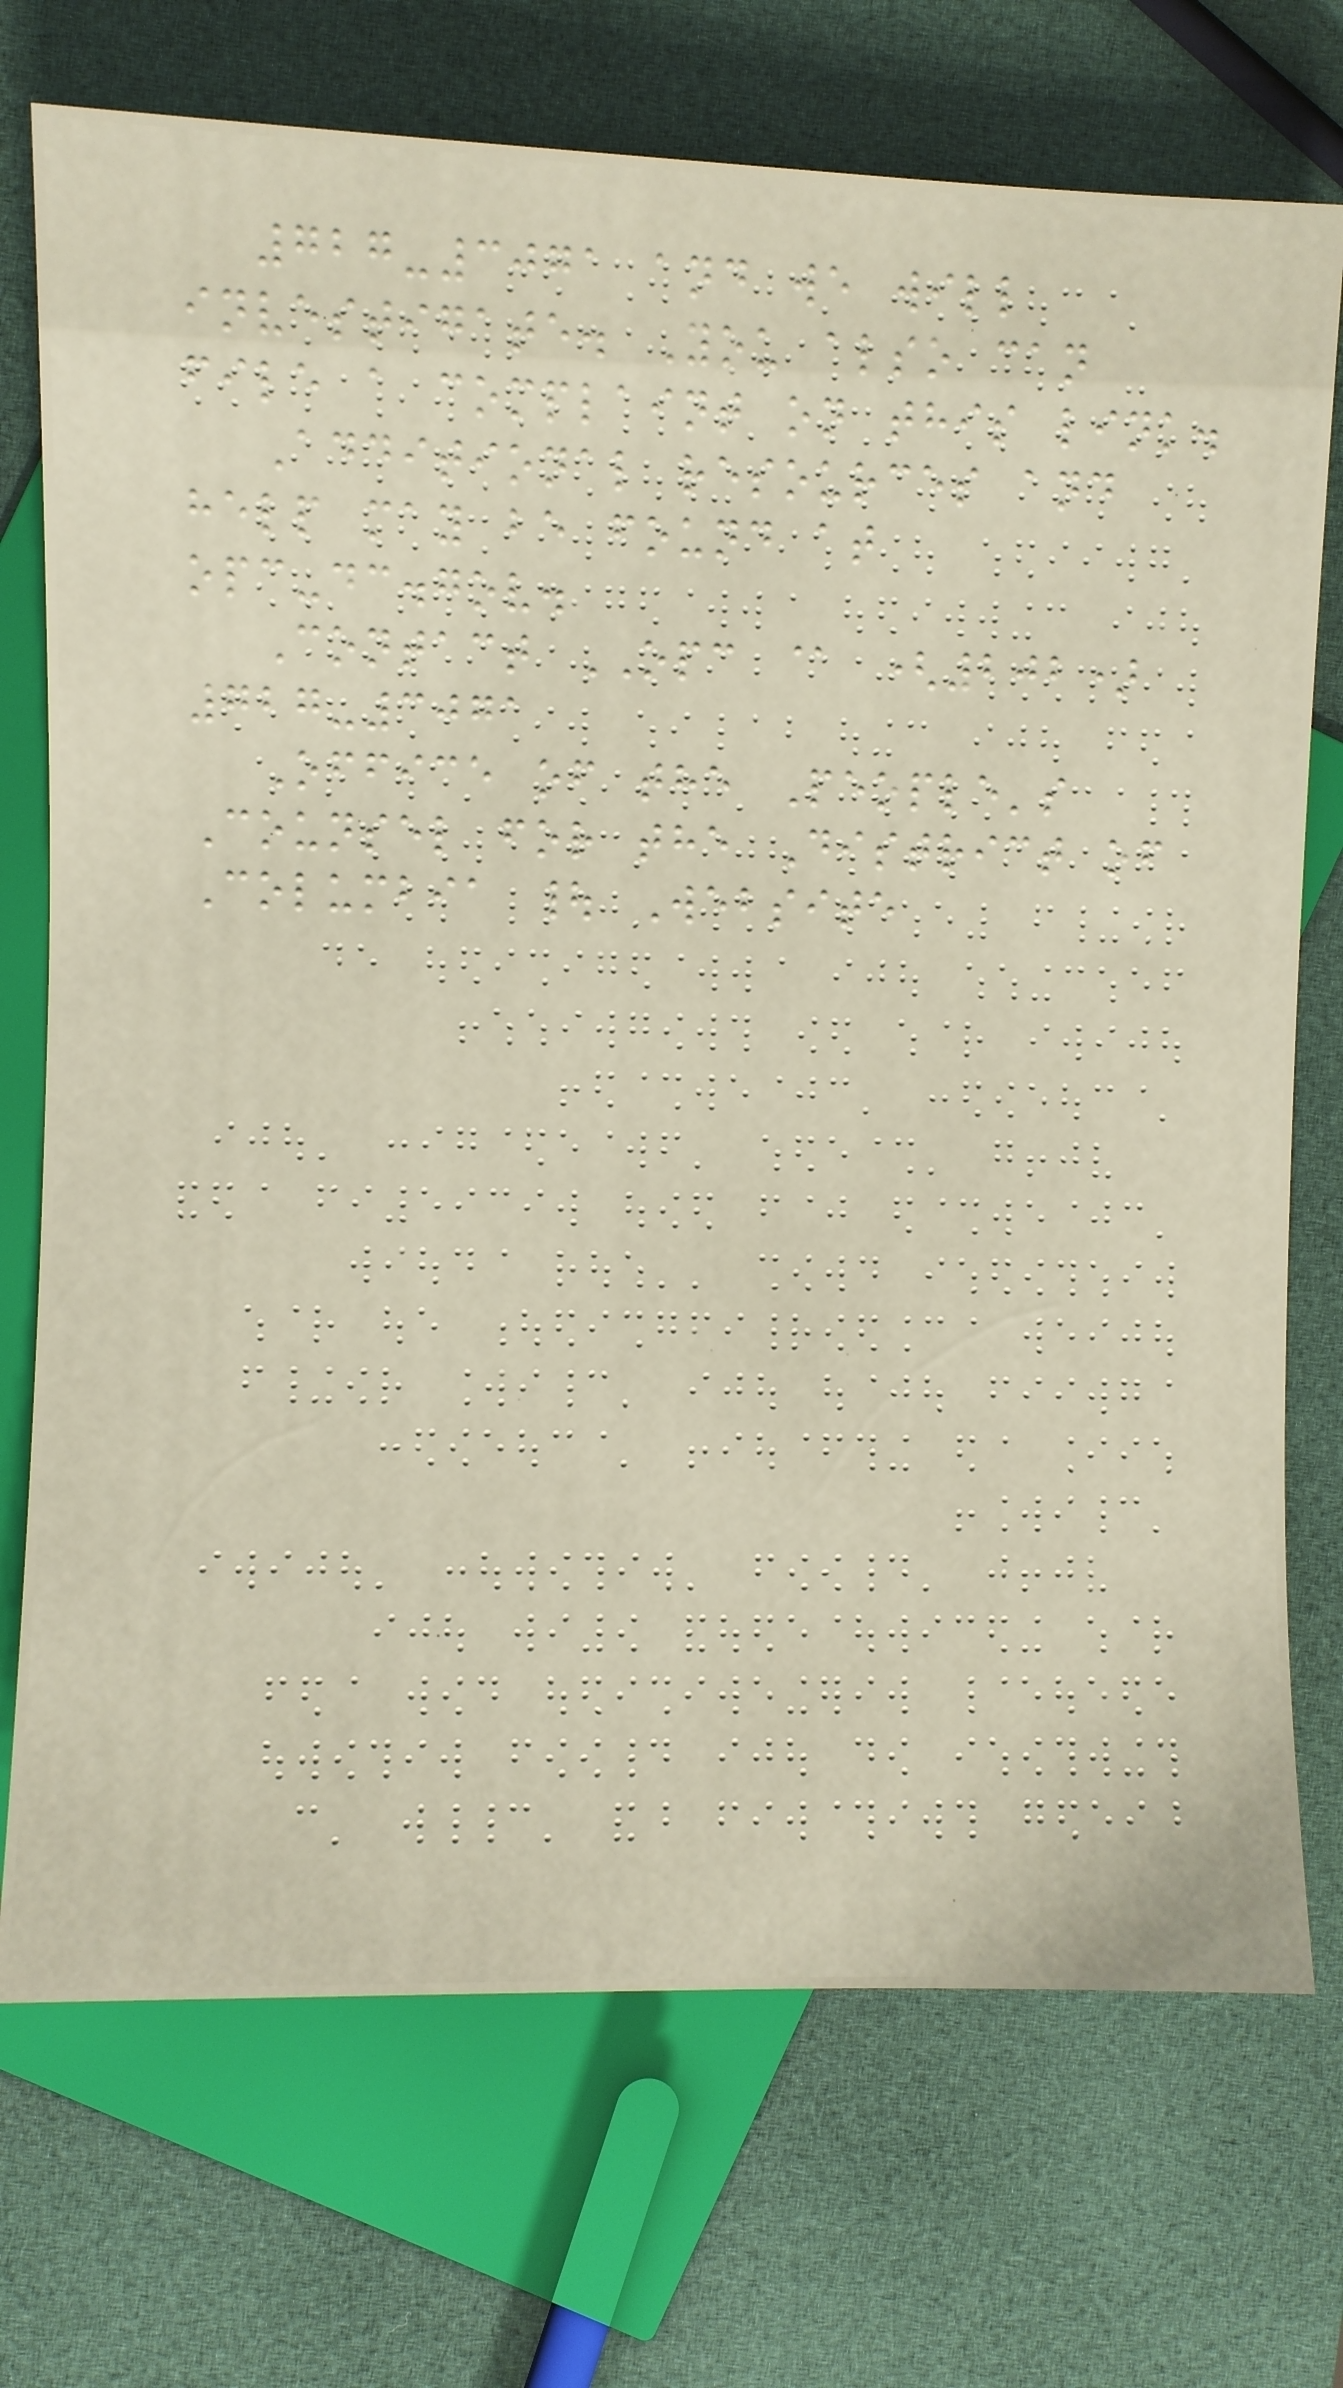727-3071 and we will
investigate. You also can
file a complaint on this link.
Additional resources and
help may be found at
opc-dc.gov.
Contact OPC @ (202)
727-3071
Office of the People's
Counsel for the District of
Columbia | Website
